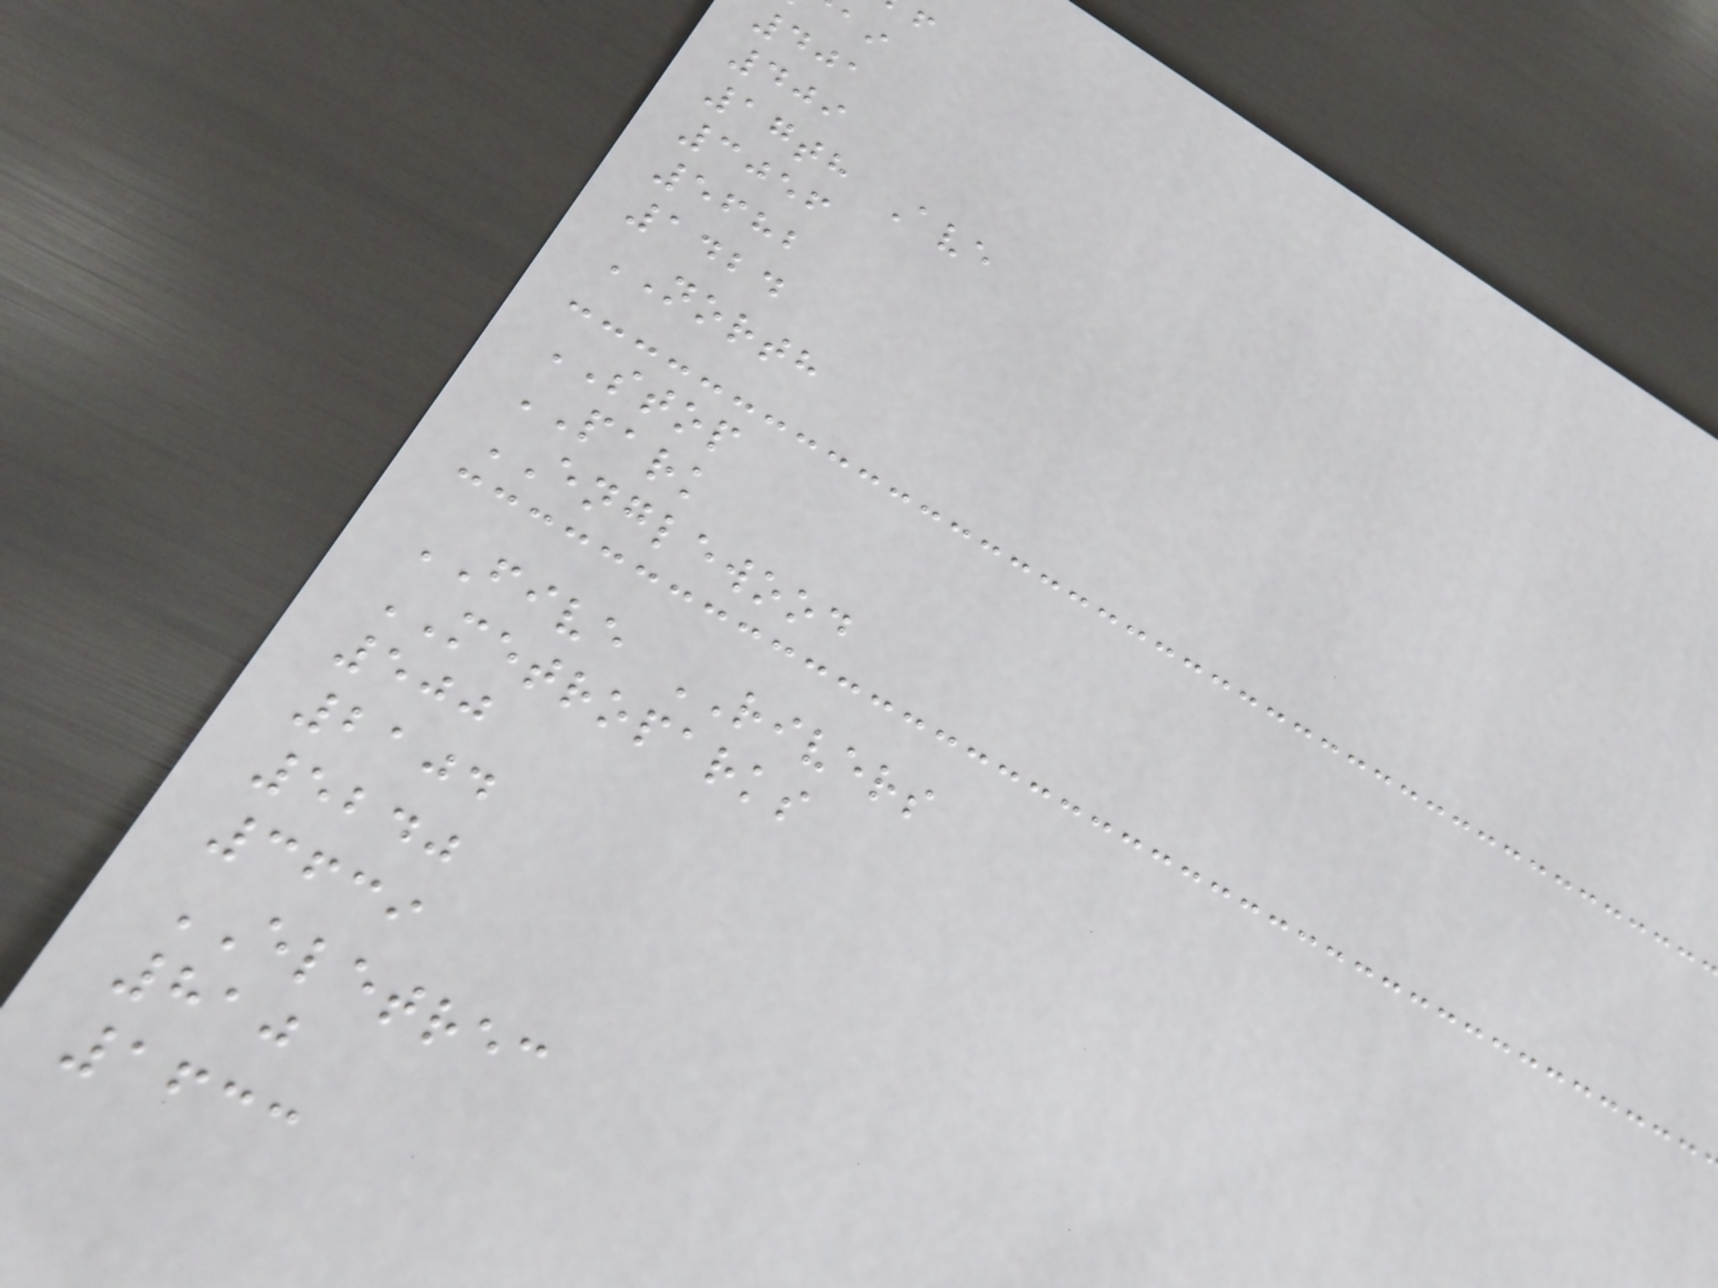401
409
17th Ave
3056
5682
1424
NORTH
STOP
PARK
ENGLEWOOD
FIVE RIVERS
METROPARKS
500
2104
5240
3639
ELETREC
810
1633
